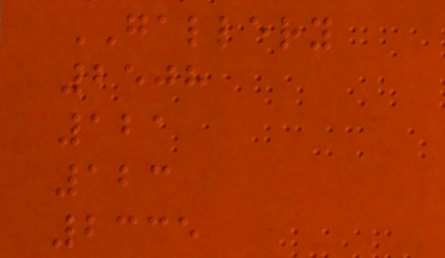GALLERY
2508
121
123
2335
